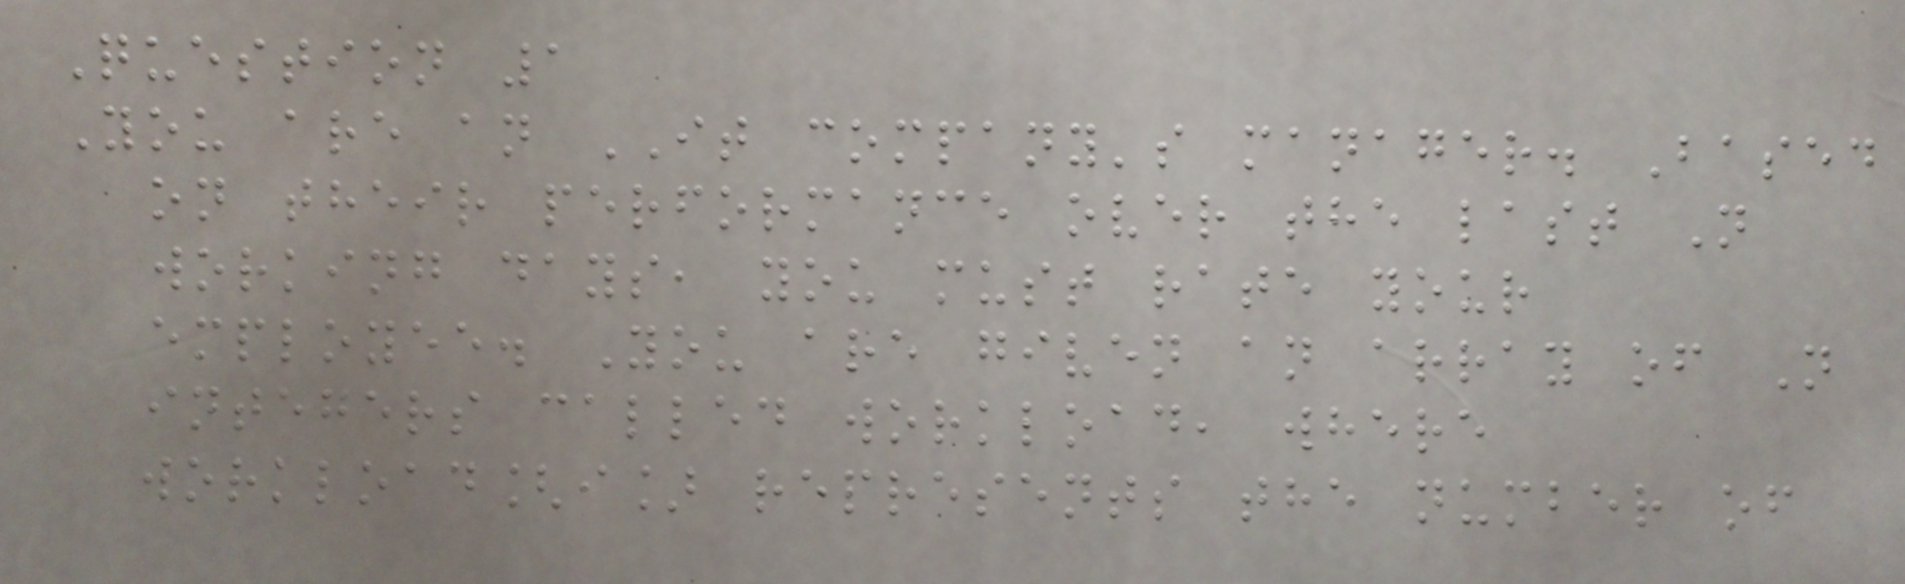Question 1
You are an IT company's manager. Based
on their performance over the last N
working days, you must rate your
employee. You are given an array of N
integers called workload, where
workload[i] represents the number of
